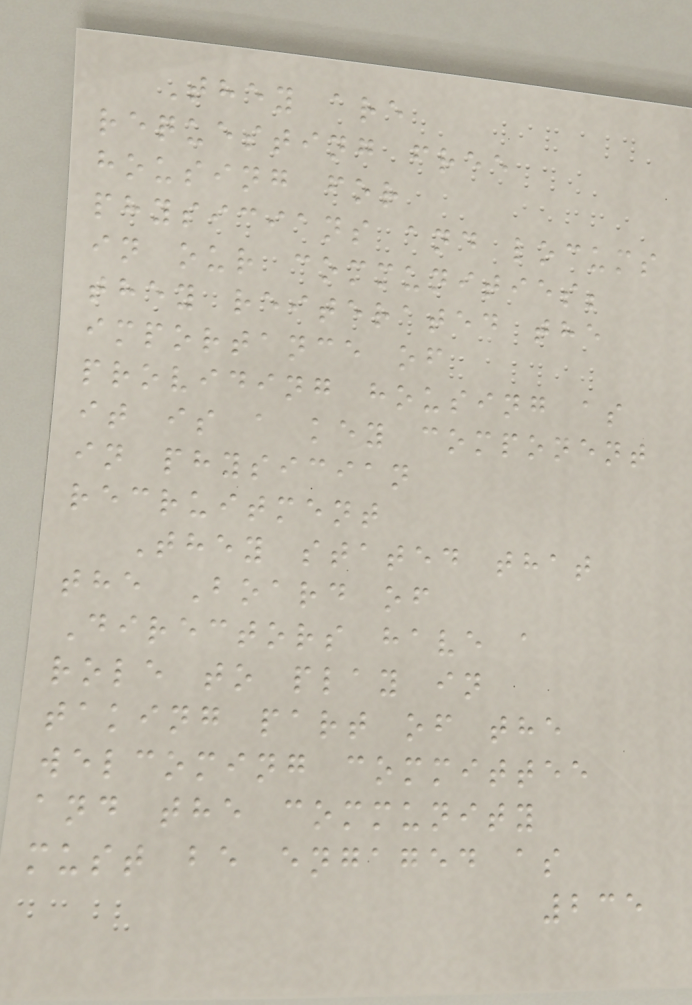They are
requesting free
housing for
physicians and locums
in our communities;
they reiterated the
importance of
providing housing as
it is a key component
in physician
recruitment
They stated that
the Board of
Directors have a
role to play in
taking part of the
welcoming committee
and the community
must be engaged as
235
